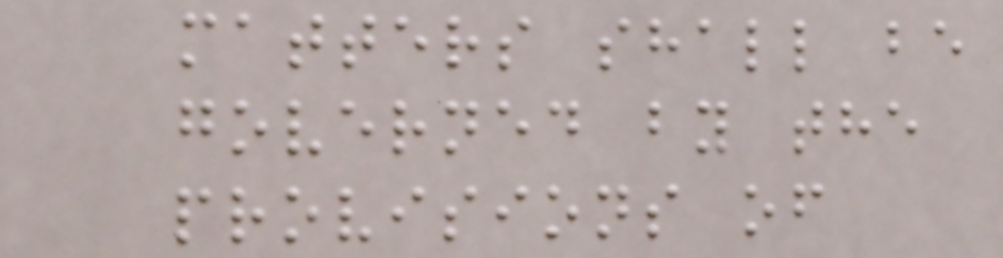matters shall be
governed by the
provisions of
